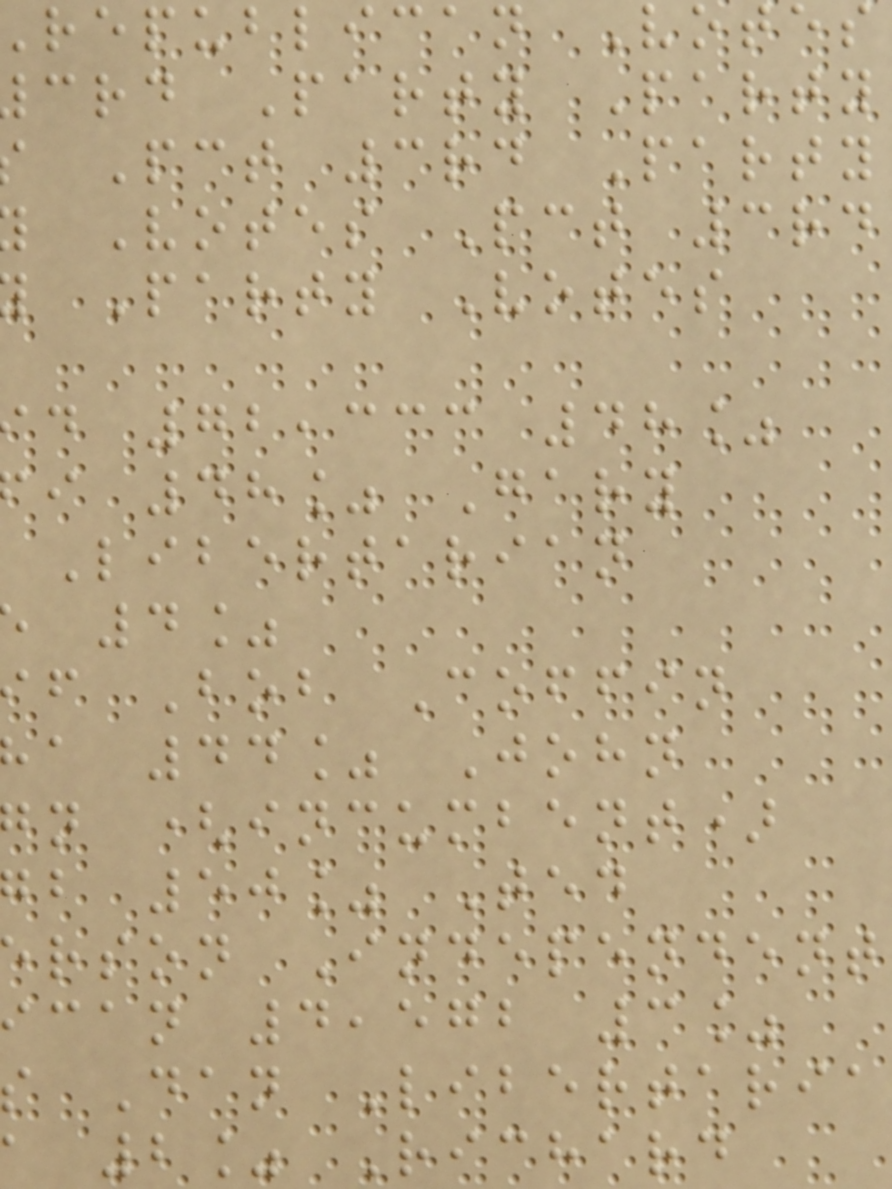republican Votes
crd Party Party
Pct 3rd Party
Votes Pct 3rd
Party Votes
d 72,333 48%
i 48% Gary
Libertarian
4%
f Bob Coffin
a 44% John
n (incumbent)
b 50% Ted
rson Independent
can 4,572 3%
s Dan Libertaria
a 2% Richard
